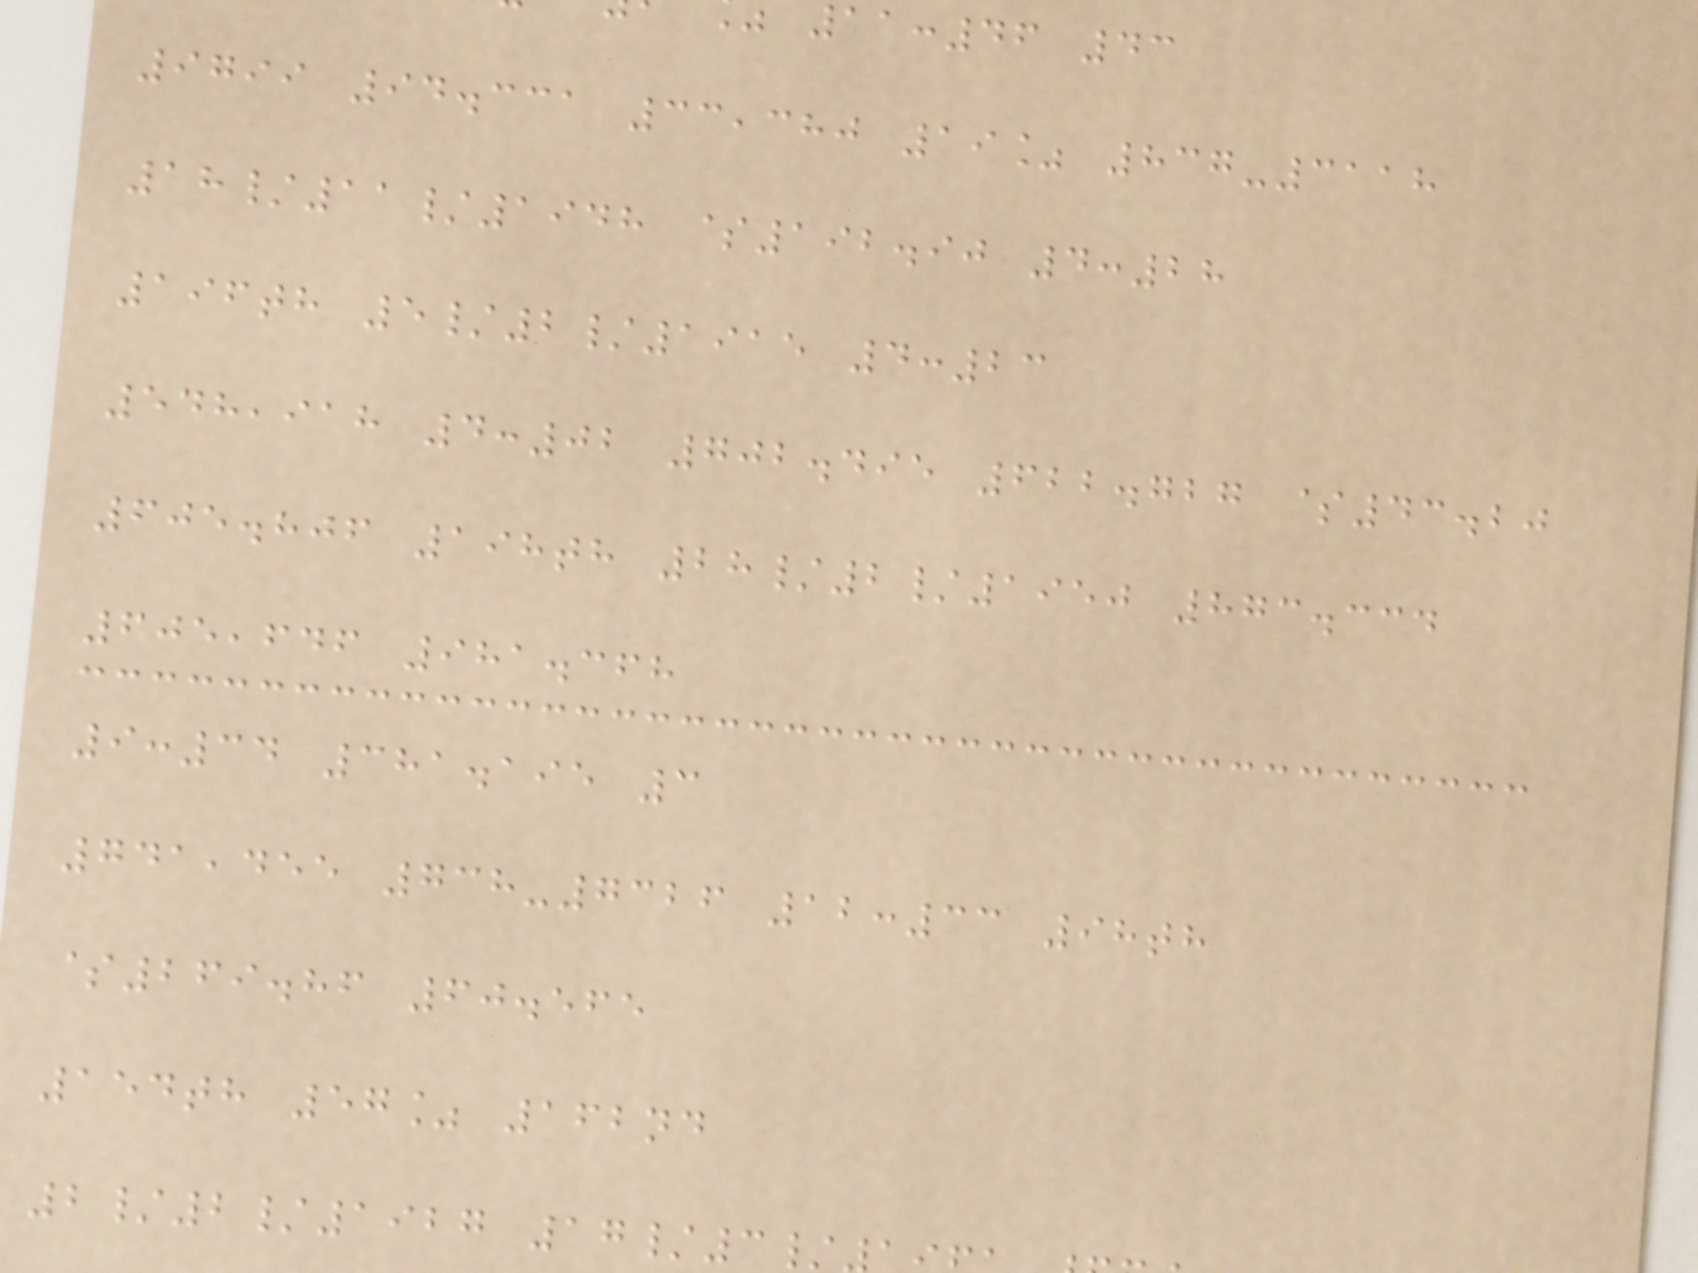11:46 43
9799 94.331 33,380 19% 837-3118
18/11/1948 $192.90 4:28
196th 5/2/1915 4:23
548,918 4:02 702.495 622.727 $43.20
605.806 198th 28/2/1950 873.334
605,646 981.368
9:34 381.195 3
741,455 738-7326 12:33 98th
$269.86 60.565
154th 57% 162nd
2/2/1927 17/3/
